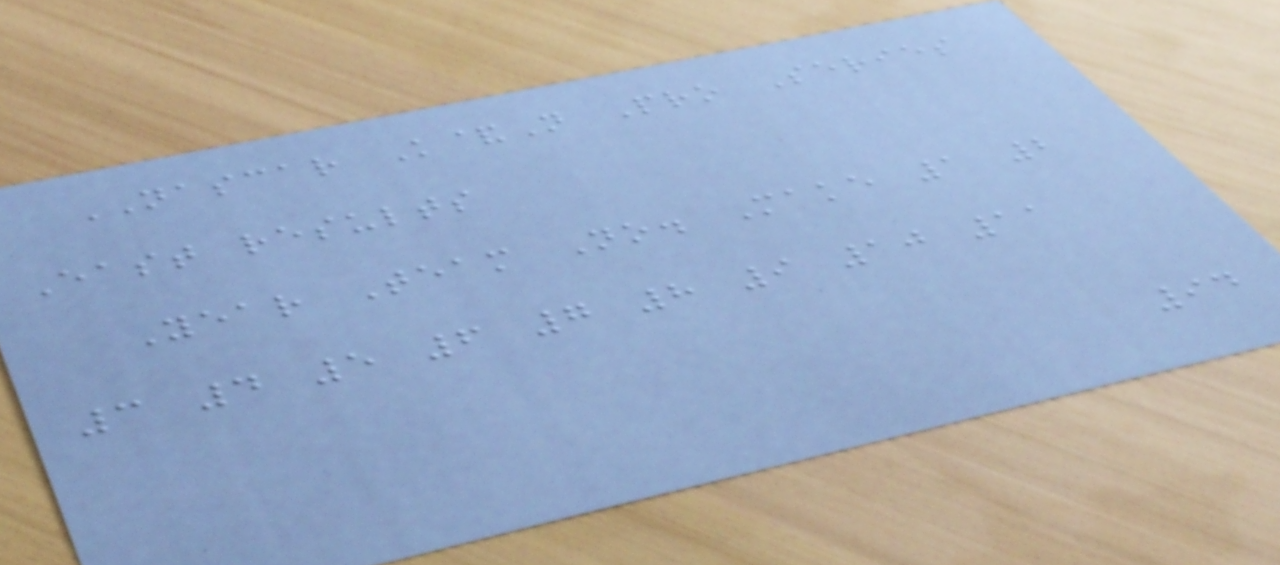NASCAR K&N Pro Series
East results
Year Team No. Make 1 2
3 4 5 6 7 8 9 10 11
94
